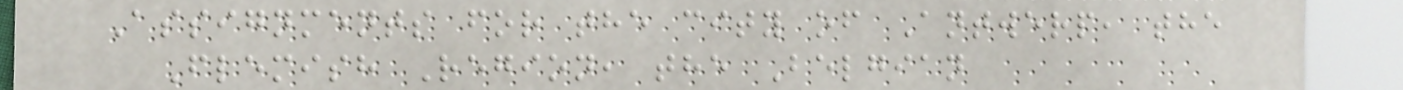Assignments for the city of Antwerp, the
Flemish Region, the Belgian
